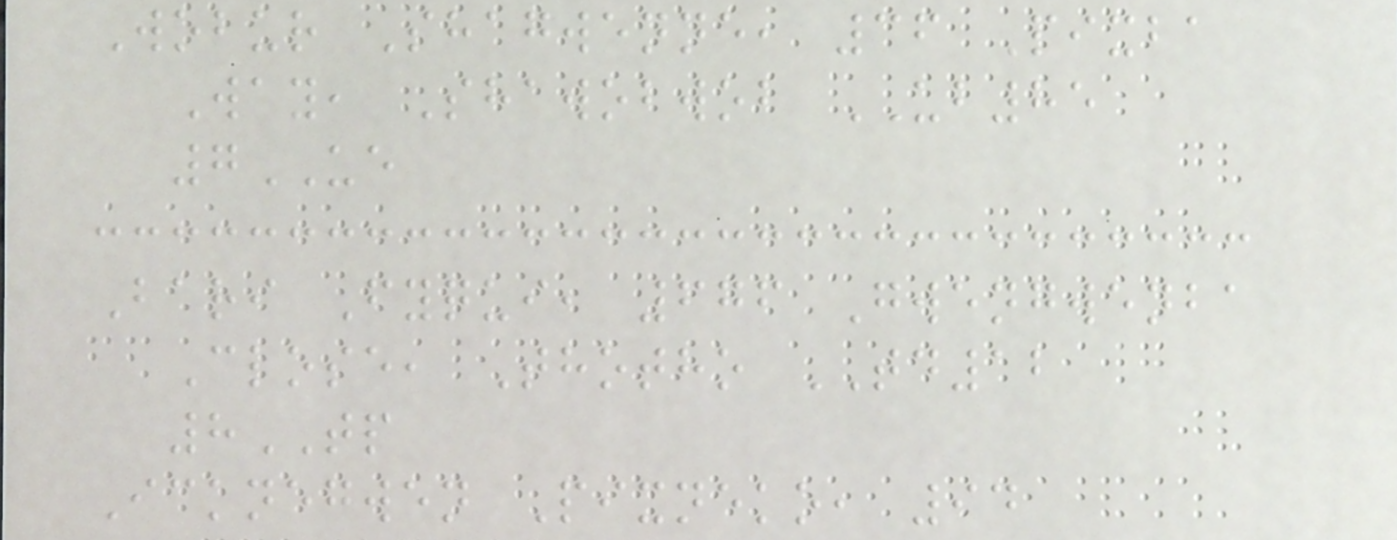Wobur Shagwenne, 36 Pixba
Way, Shawobwob UB85
7UE
Bari Fyqui, 676 Gwengwenba
Close, Thotho TD12
8TP
Icknegwen Pixneko, 94
